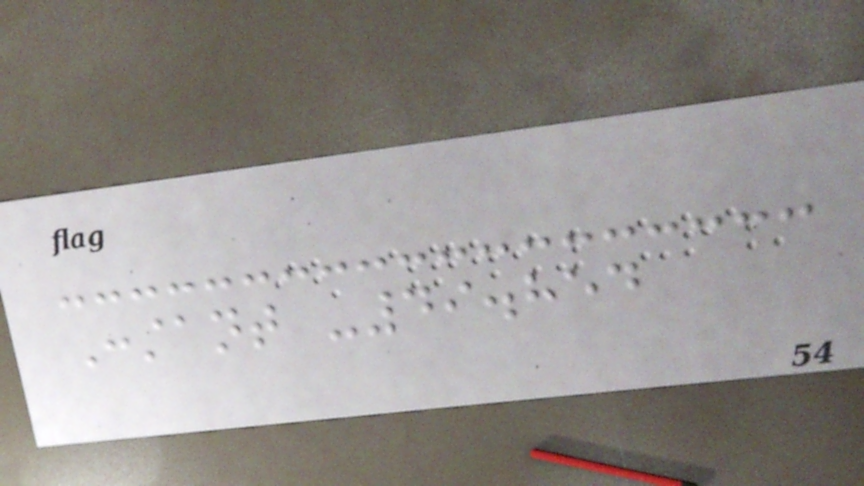Constant -49.854
